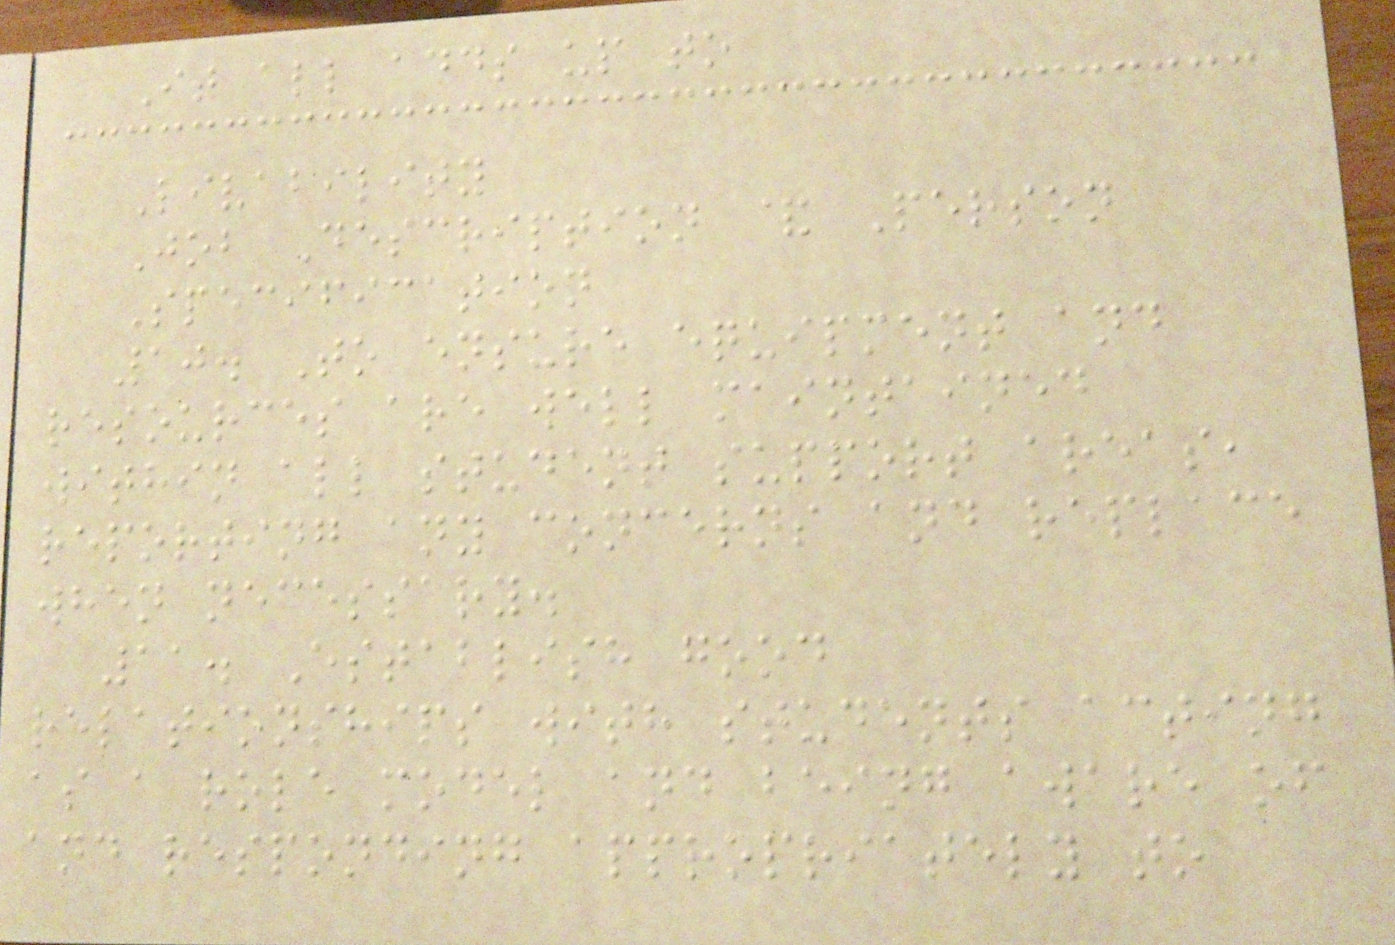It all adds up to
Livability
Job Description & Person
Specification
10. To ensure equipment and
resources are well maintained
within all student support areas,
reporting any concerns and replace
when necessary.
11. Establish good
relationships with students acting
as a role model and being aware of
and responding appropriately to
